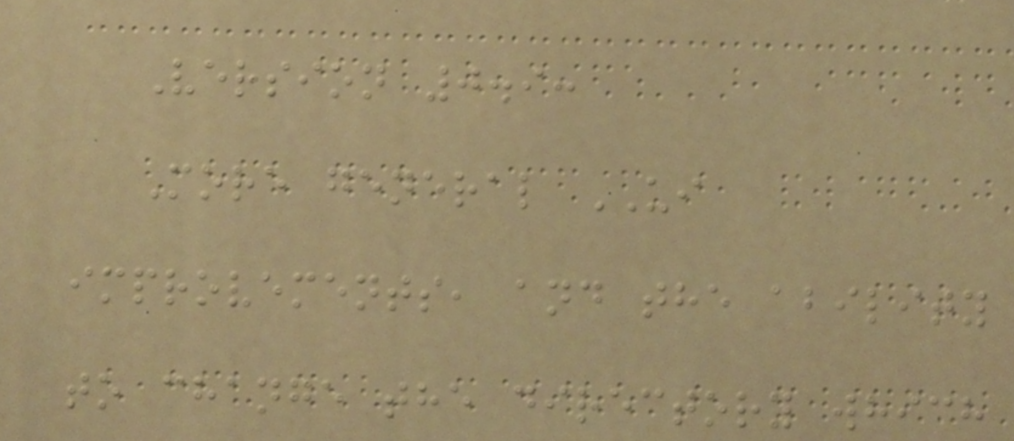Version 0.9:
More general UI
improvements, and the ability
to change the directory which
